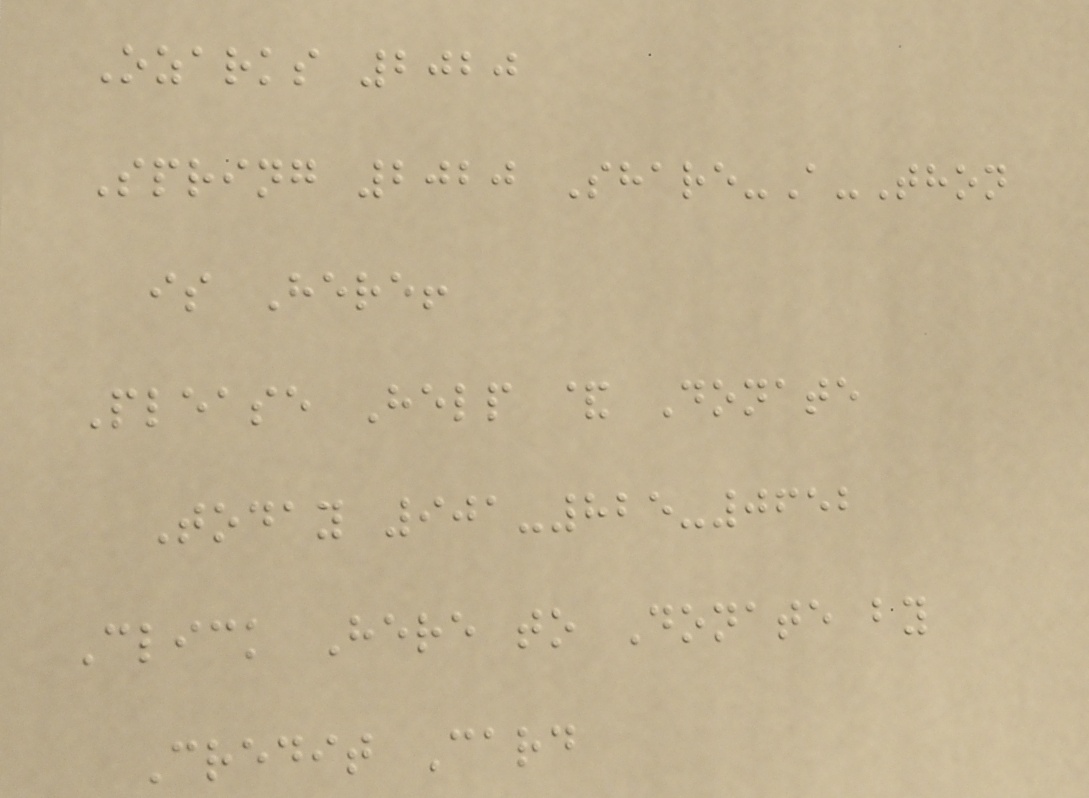Ozarks 2020
Spring 2020 Share-A-Thon
is Here!
Please Help & Donate
Today 901-825-0652
Click Here to Donate by
Credit Card
